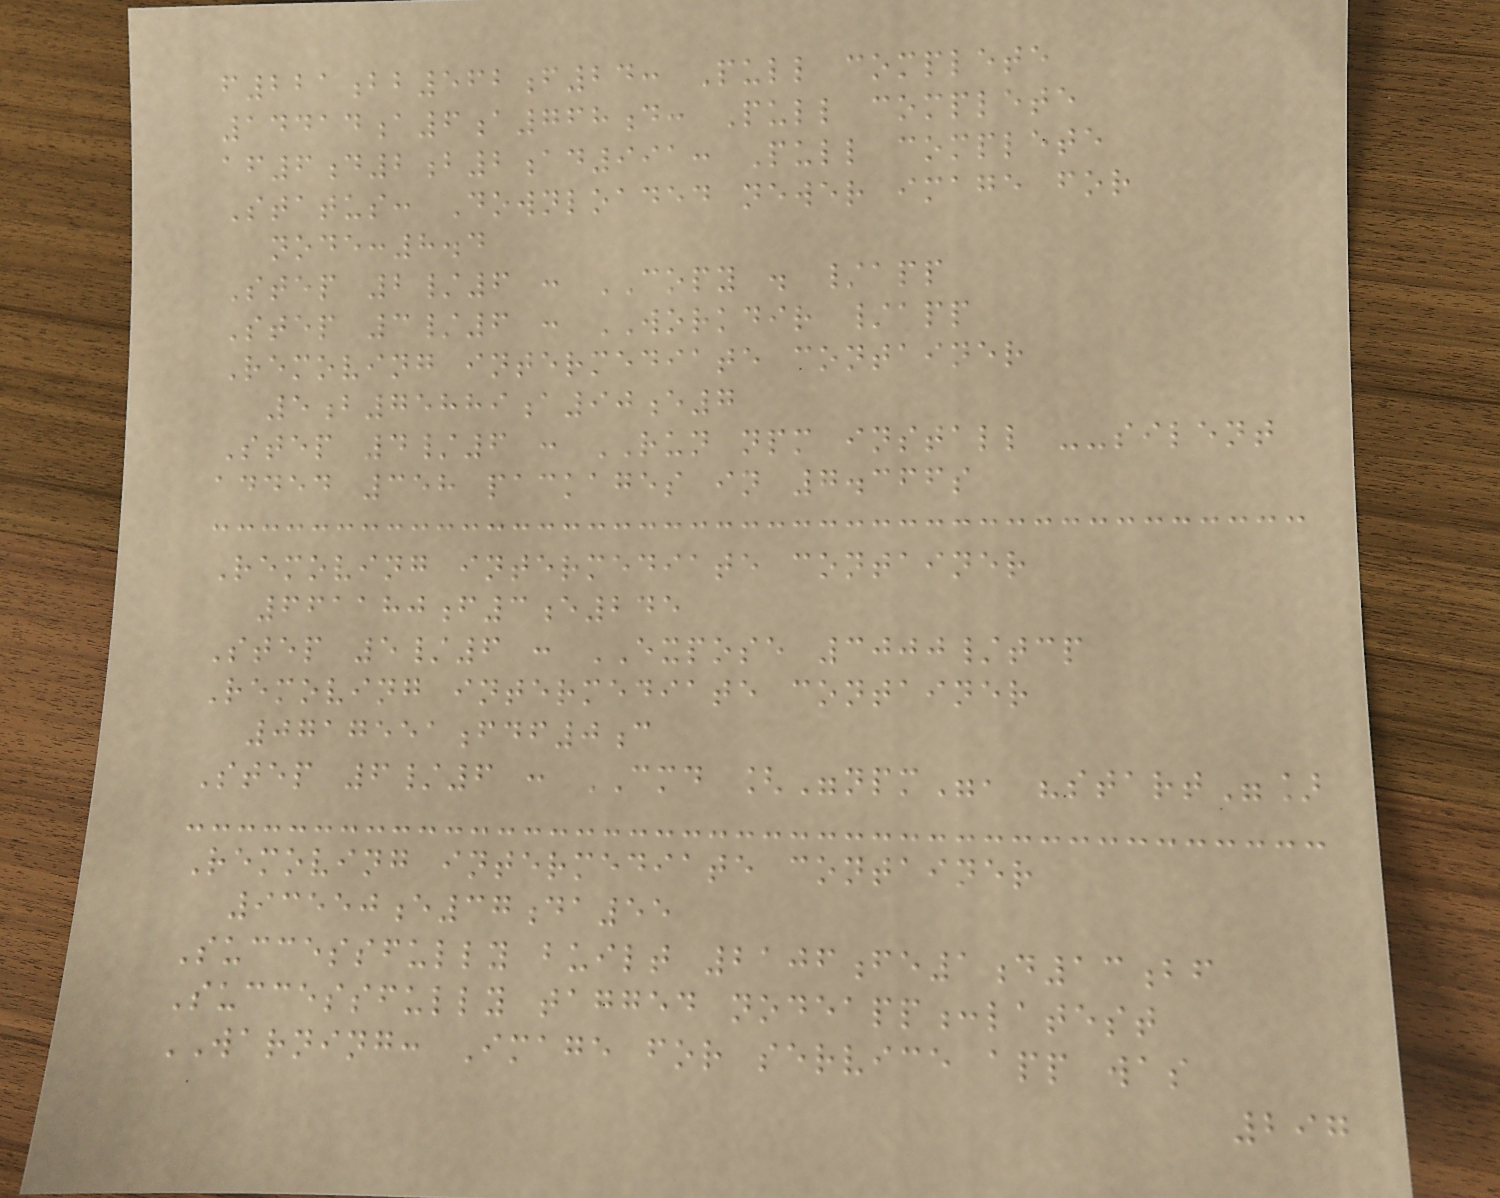f221bb562f24: Pull complete
14414a6a768d: Pull complete
af6d2b2ad991: Pull complete
Status: Downloaded newer image for
node:8.4
Step 2/6 : COPY . /app
Step 3/6 : WORKDIR /app
Removing intermediate container
5b75889a90e7
Step 4/6 : RUN npm install --silent
added 358 packages in 7.366s
Removing intermediate container
661180f3e245
Step 5/6 : EXPOSE 3000/tcp
Removing intermediate container
0717551fdf0c
Step 6/6 : CMD ["npm", "start"]
Removing intermediate container
93550e37da55
Successfully built 2106fe1d13bf
Successfully tagged nodeapp:latest
WARNING: Image for service app was
297
